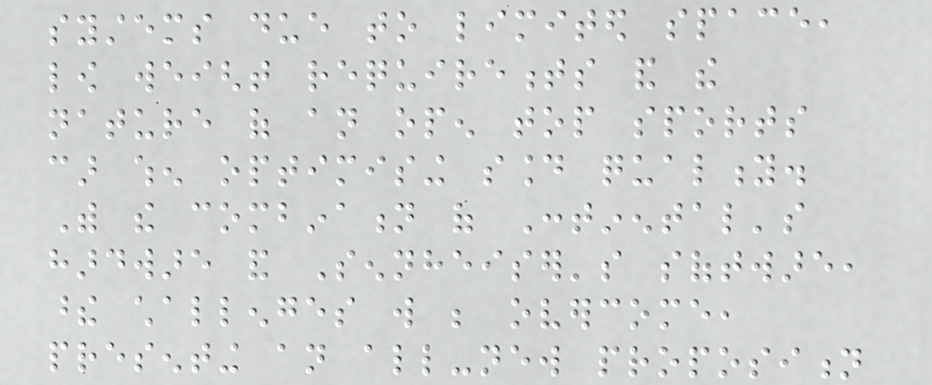systems due to limited space,
low weight requirements and the
nature of an open top sports
car when optimising sound quality.
With the combination of Continental's
hardware and Sennheiser's software,
these challenges will be overcome,
presenting an all-new proposition
